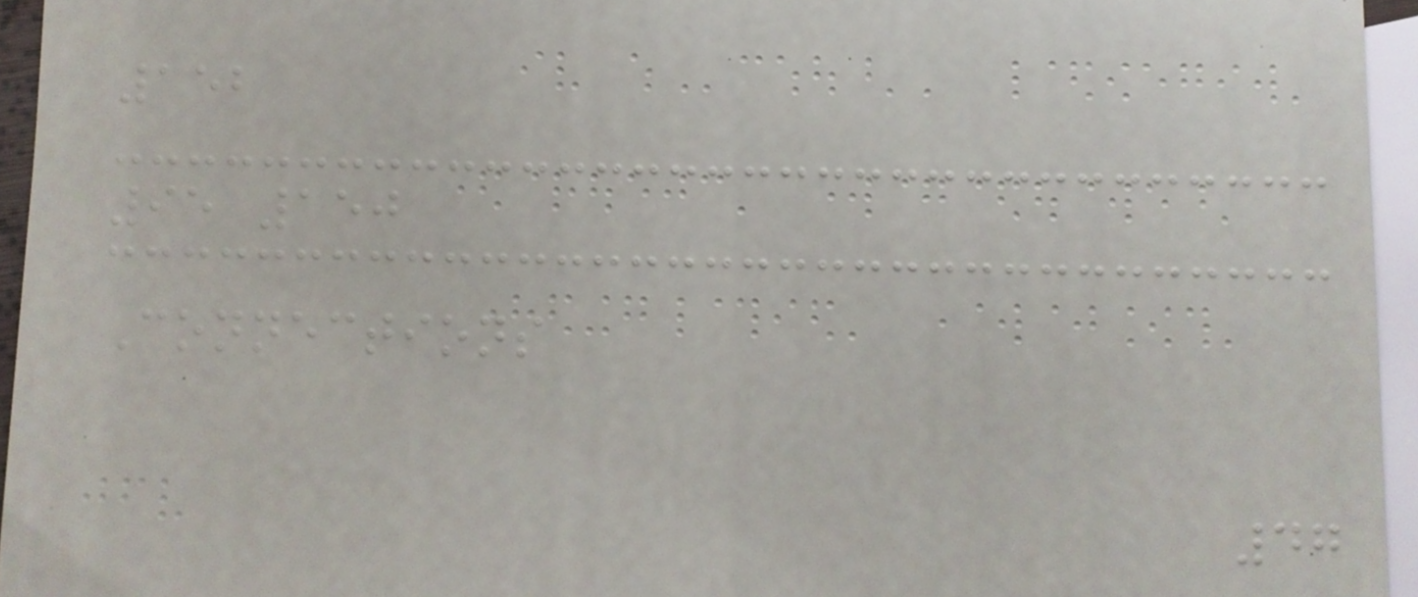152
95 150
Connections
47
